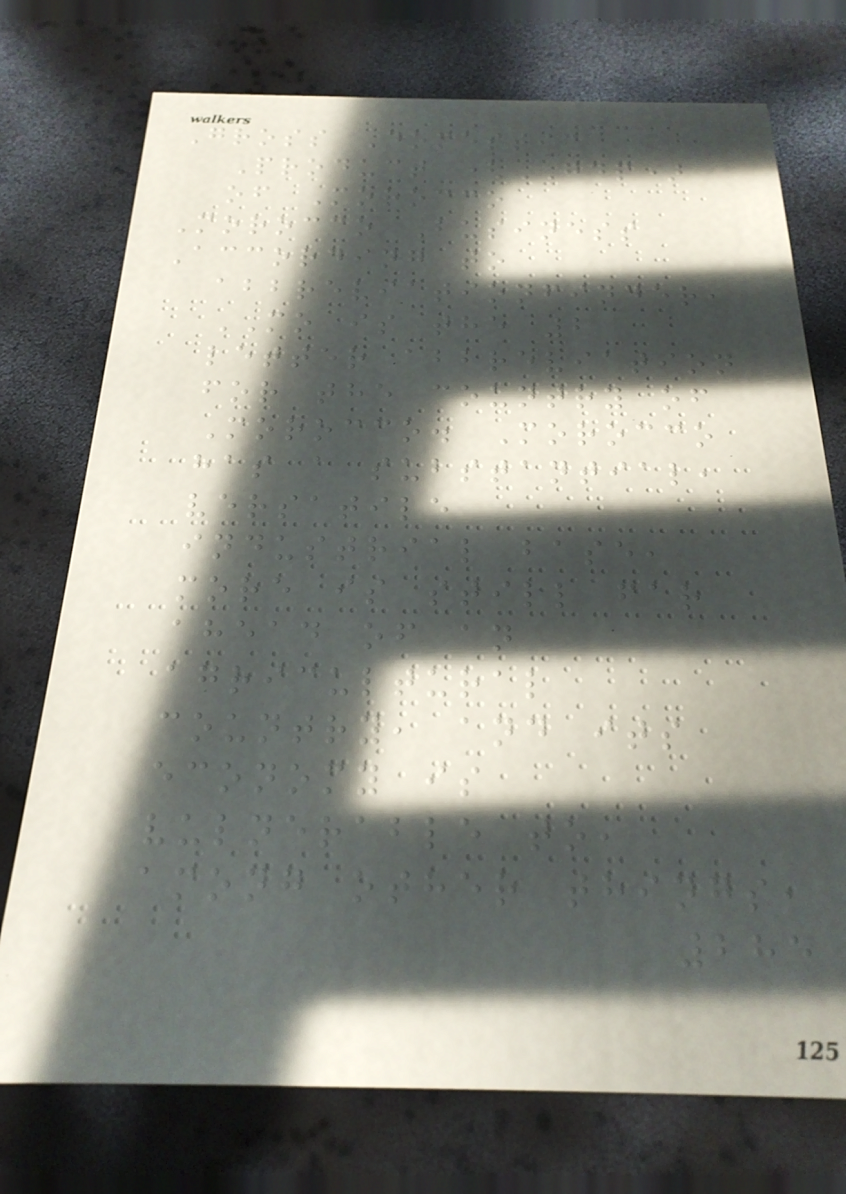Gross Domestic
Product (GDP)
of Morocco
Morocco Business
According to
abbreviationfinder,
MO is the 2
letter abbreviation
for the country of
Morocco. Morocco
has a substantial,
versatile
industrial base,
more is still far
ahead of an
agricultural
country, and its
economy is
vulnerable to,
among other things,
285
